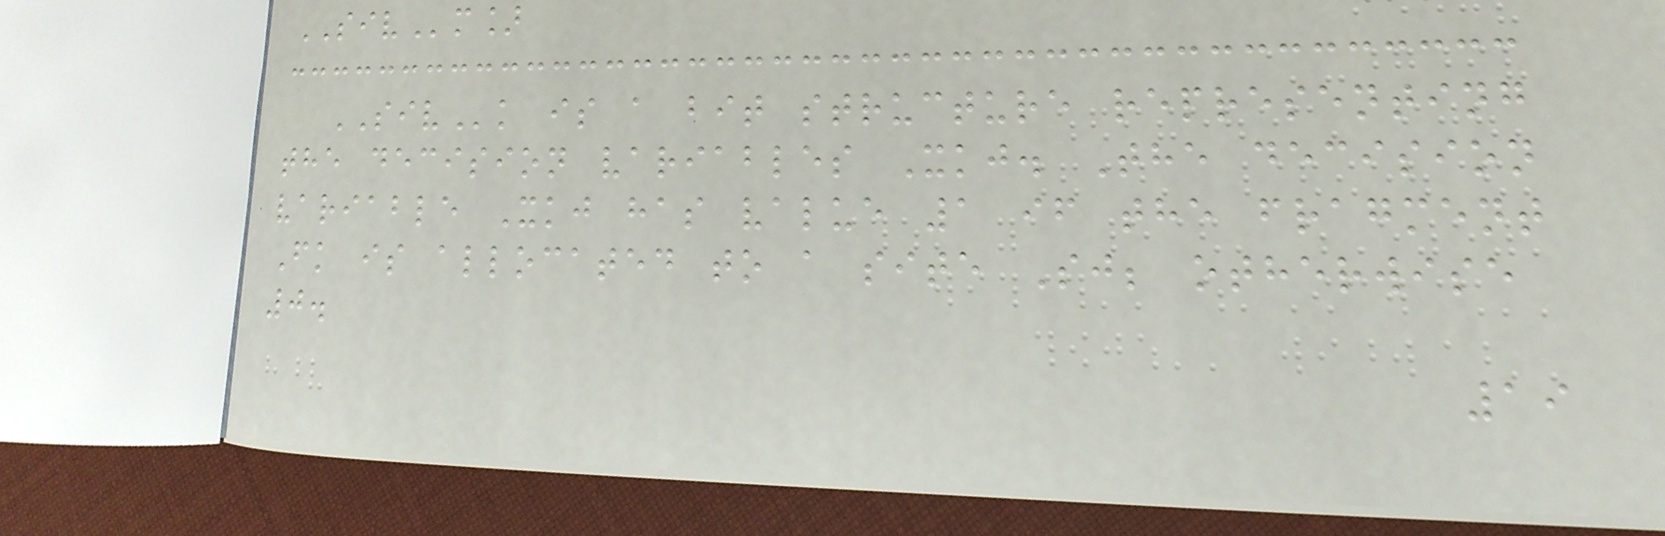SIVm]
SIVk is a bit structure representing
the decision variables Xkj. The decision
variable Xkj has value 1 if the fragment
Fk is allocated to a site Sj; otherwise
0.
19
